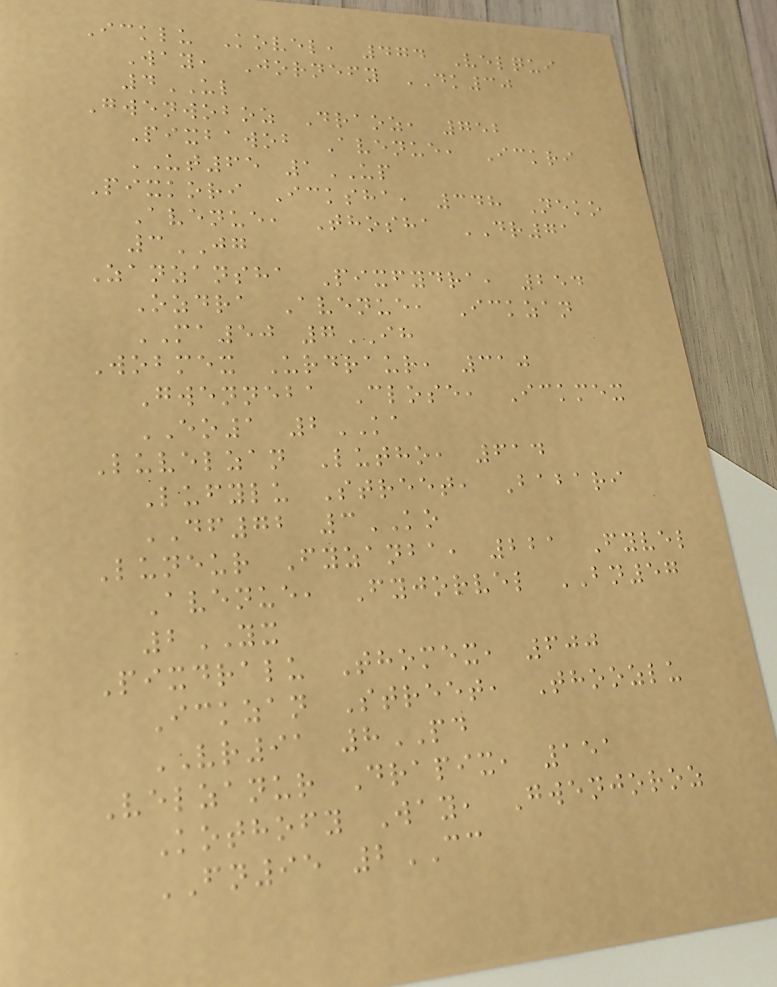Icklu Kovel, 474 Velqui
Way, Jornefy DK30
4UL
Gwenwoboz Draoz, 752
Pixbawob Avenue, Ickri
UT65 1UP
Pixkori Icksha, 348 Neko
Avenue, Thosha DR71
3JG
Zanzansha Pixfydra, 254
Ozdra Avenue, Ickzan
MA50 7IH
Wobmex Urdraur, 310
Gwenneba Close, Ickmex
EO1 2KA
Luvelzan Lutho, 614
Lufylu Street, Babari
DF72 3KO
Luneur Fyzanba, 221 Fyvel
Avenue, Fyjorvel BN57
2YX
Pixdralu Thomex, 600
Ickzan Street, Thoozlu
VR91 8PD
Velzanur Drapix, 151
Kothofy Way, Gwenjoroz
FN95 2CC
